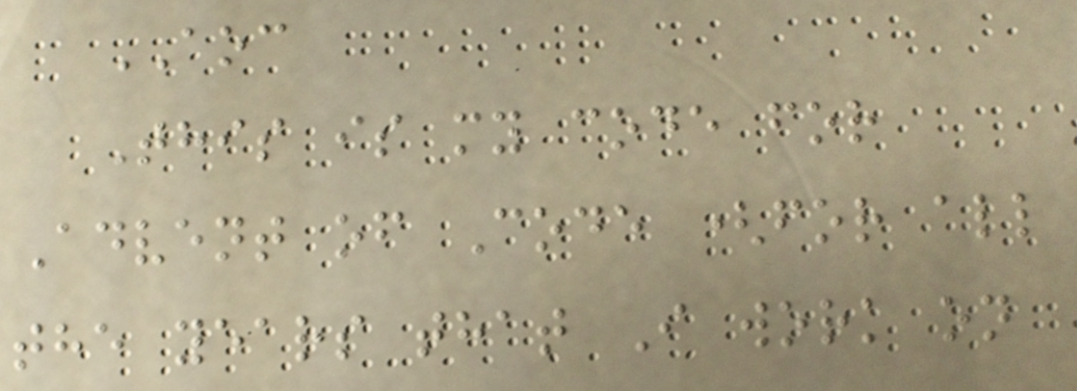AOC
This is my code for
Advent of Code (for all
the years that I work on
